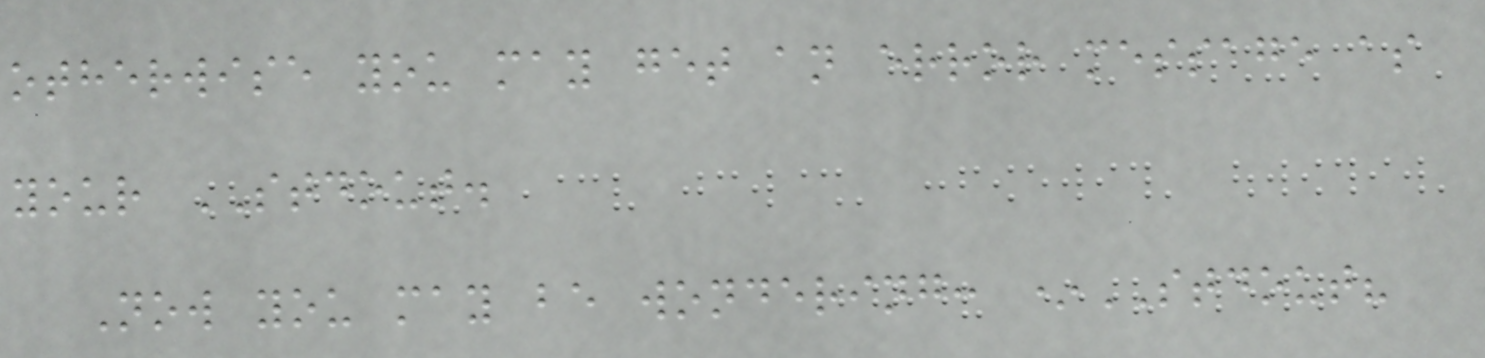otherwise you may get an error message as
your STDOUT.
Now you may be wondering: *STDOUT?
